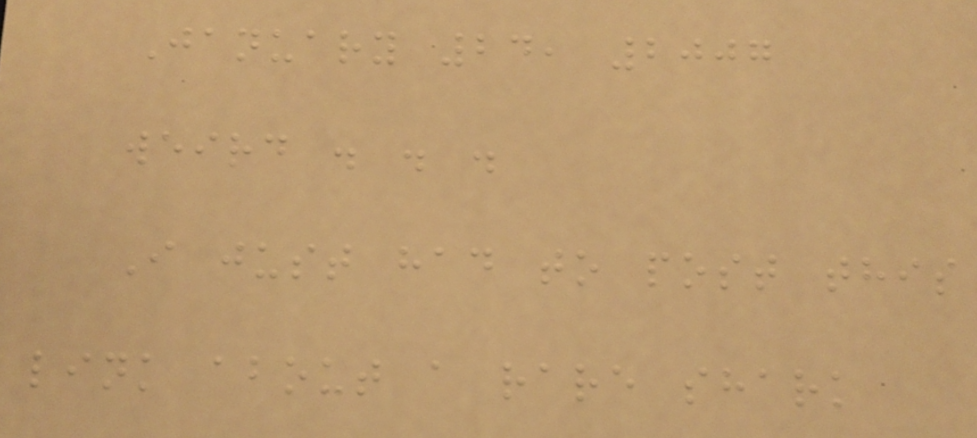January 24, 2007
weird . . .
I just had to post this
link about a rare shark
